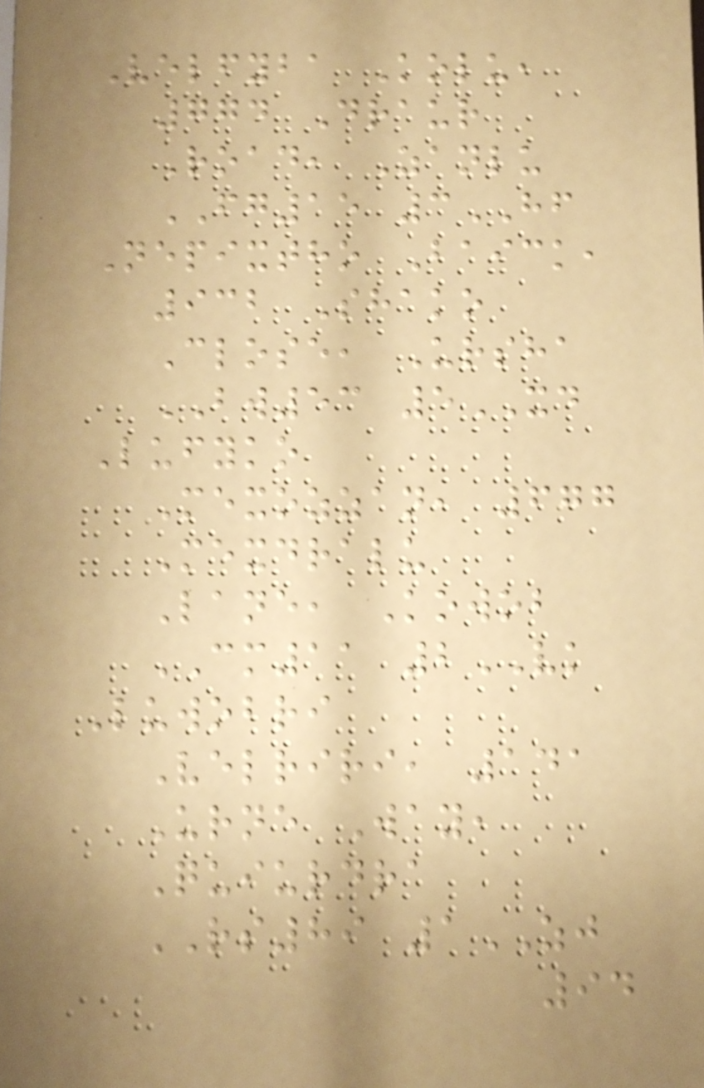Velfyba Kolu,
774 Draur
Road, Zanlu
FG15 3HF
Nepixtho Baick,
932 Shako
Close, Ursha
BW53 5XD
Lufyko
Mexozzan, 677
Mexdralu
Lane, Kowob
CM11 2VK
Luwobri
Velriri, 141
Urne Way,
Quiurdra
RS89 1ZJ
94
